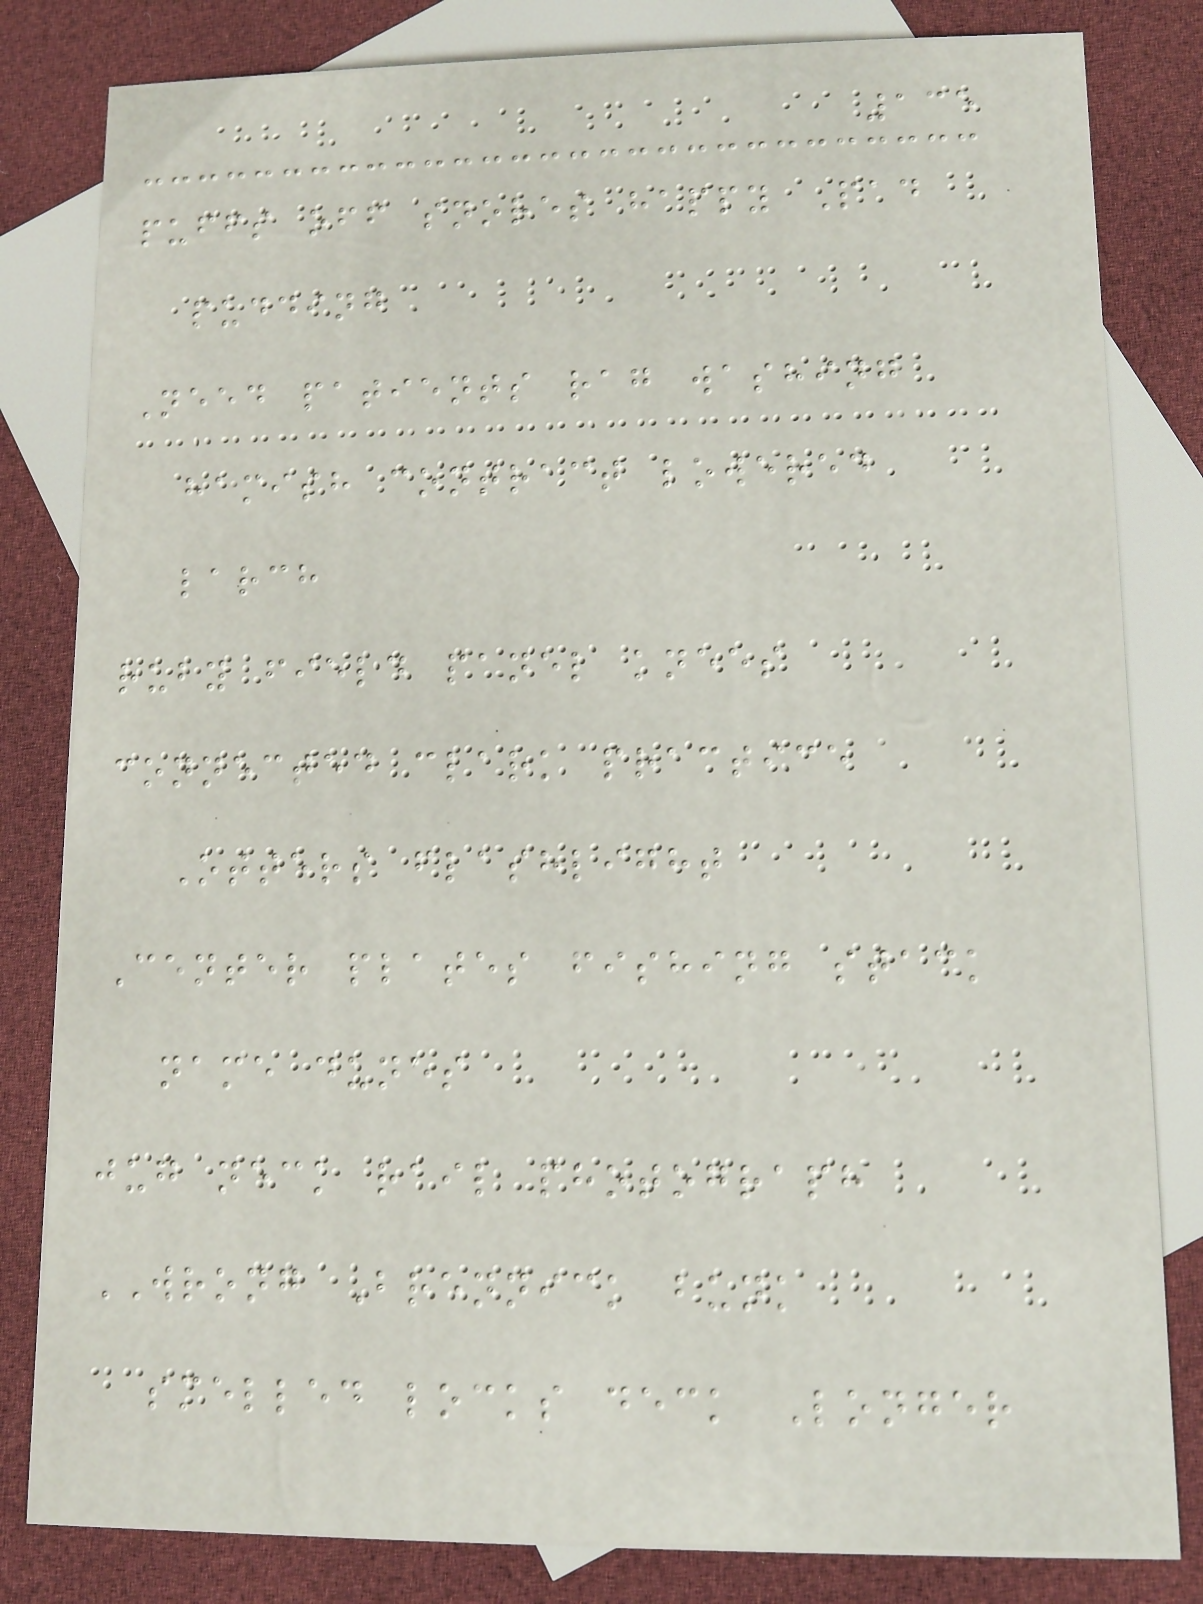135
puffs off snores happy Pad
pudding
Need patients rag washing
hamish contract lowered
larch
ruby field panel knees
connected clark practice
Otters flashlight
Center plates fishing stack
name dunes
jug neck rail photograph
WRONG Brennick bunk
smelled locks deck Longer
